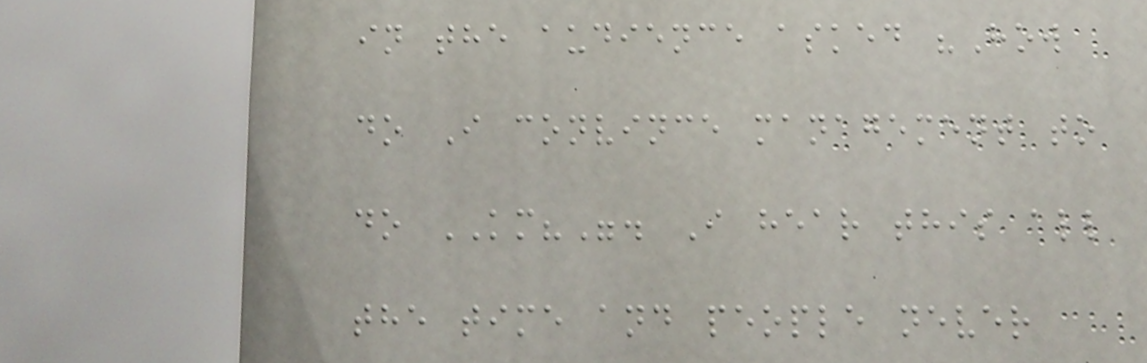in the audience asked "How
do I convince management to
do KM?". I hear this all
the time and people never
